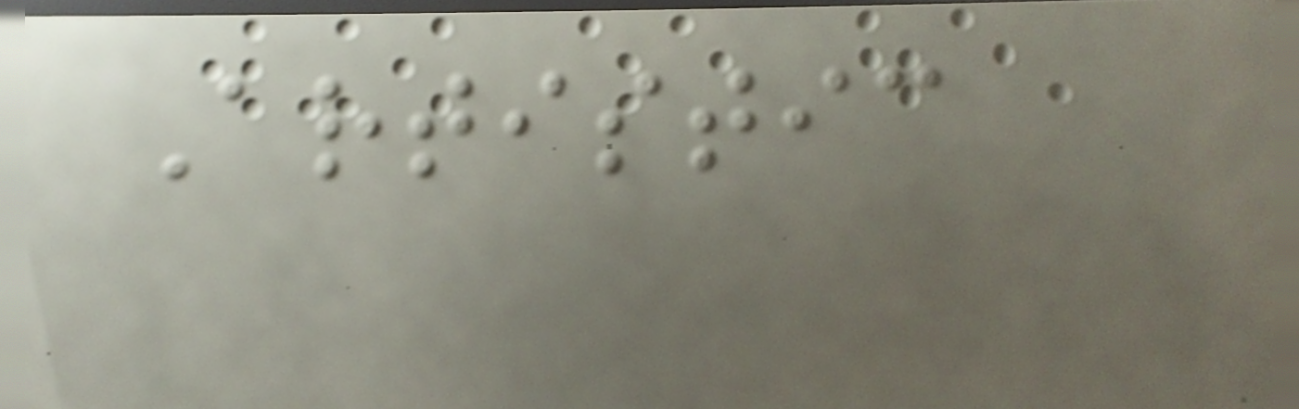Artistic
